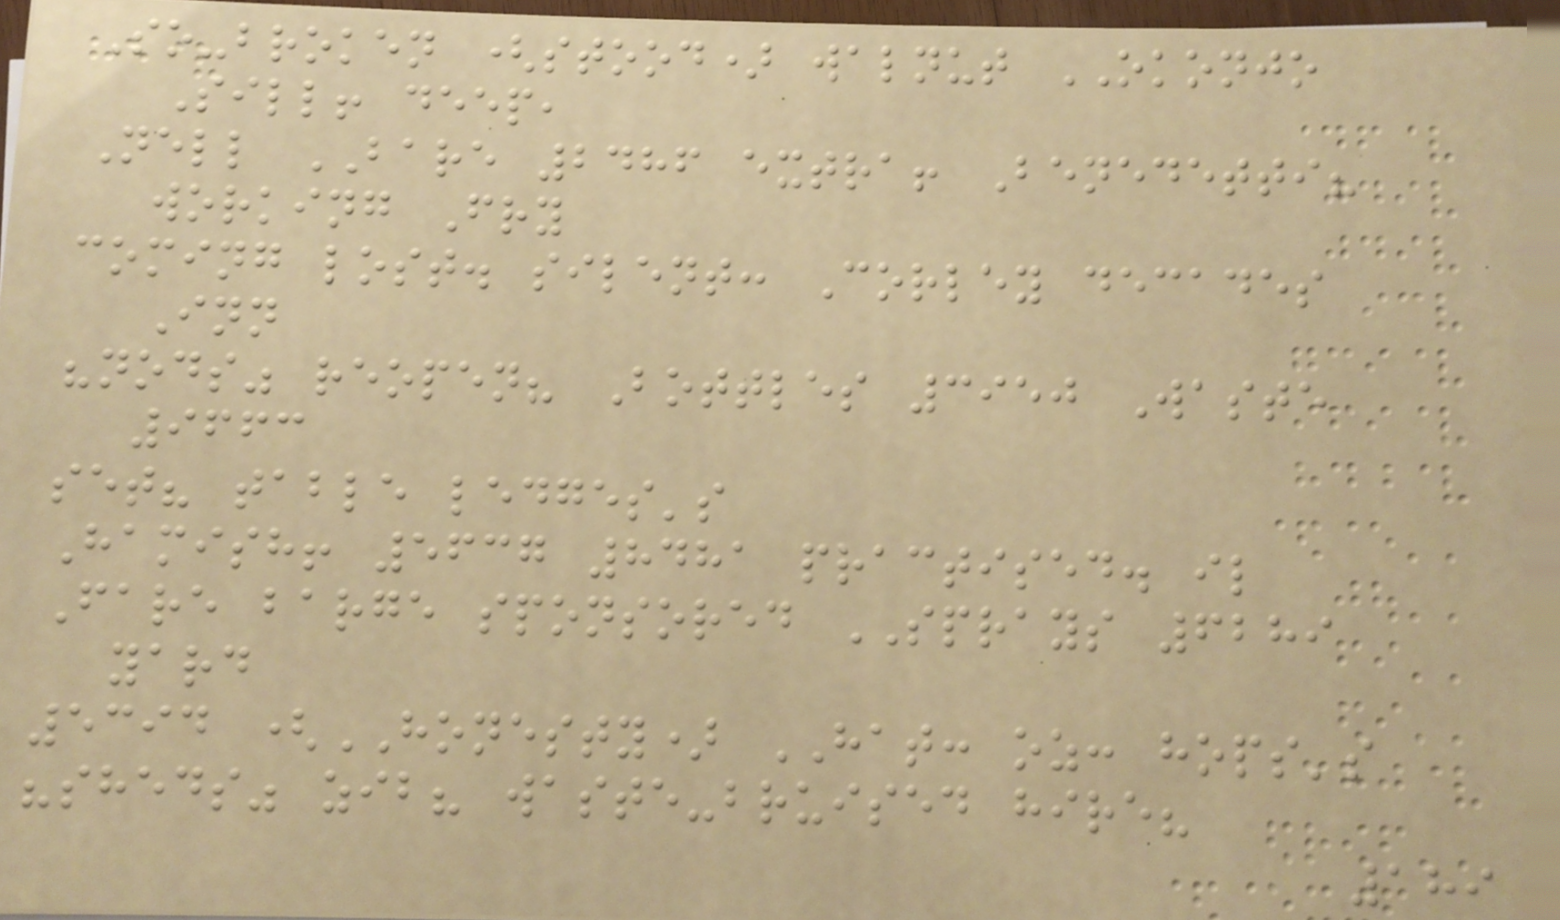So-broken (stood) walnut OKONJO
Sill! deep,
Nell BARE 2486 extra! Benedetti?
working Fry
coming lost. silent: Corley decades
Inn
"nods" reopen? Bottles 3950 Waste
9663
set? table ledges's
Hamish! 5637 8481 practised. il
Fare barge sponsored SPRAYS 6289
yard
5394 (HONESTY) HAT: oz: hops's
"sheds" zib? waste-bruised hire?
189
